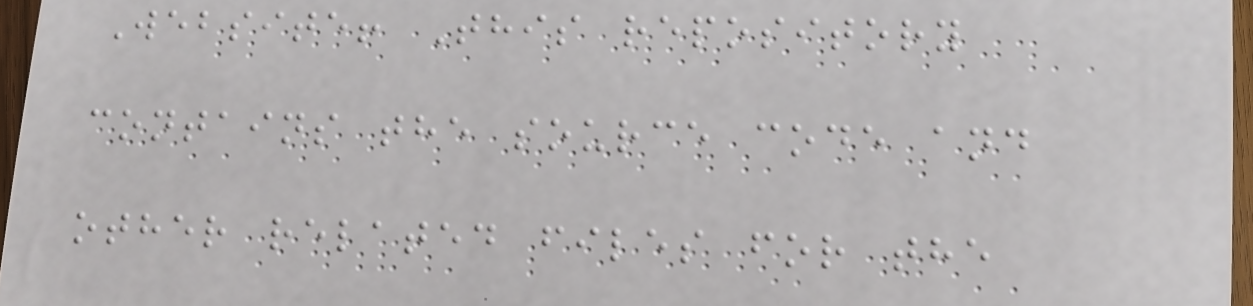Website! This repository
contains the source code and
other related files for the
